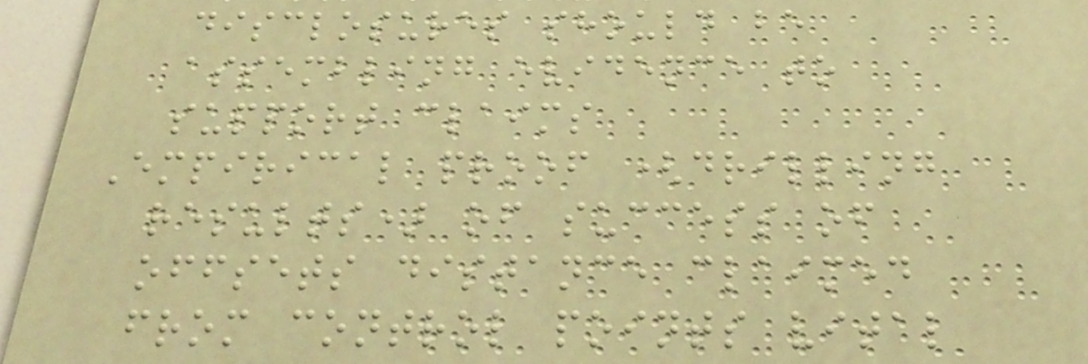disclosures should be
assembling evidence to
support claims
Empirical proof (drilling
results) of success of
offsets distance claimed
from control points vital
